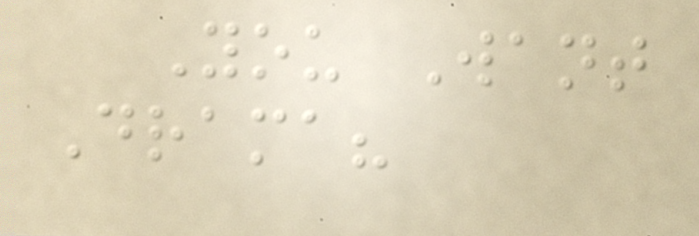You Want
Drama?
